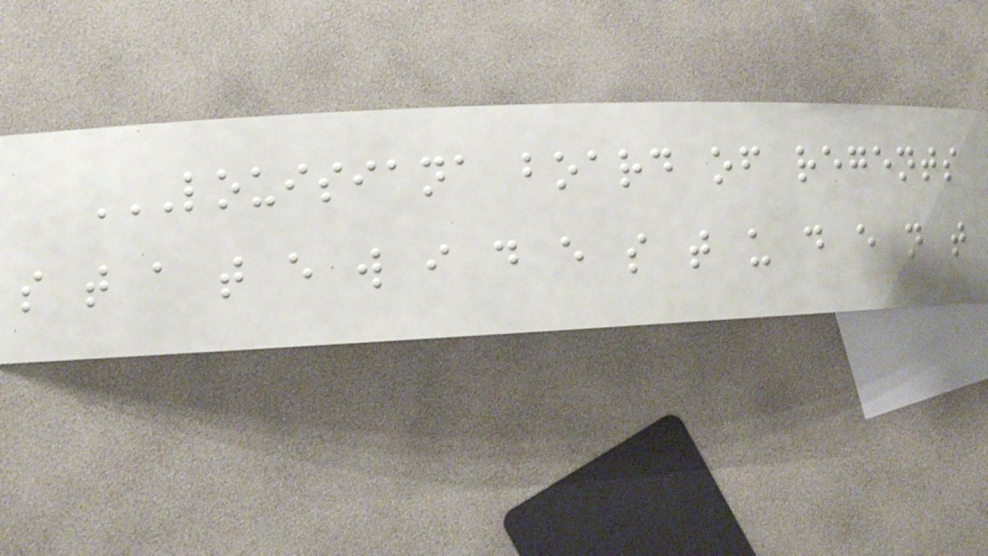LOUISIANA BOARD OF REGENTS
S T A T E W I D E S T U D E N T
